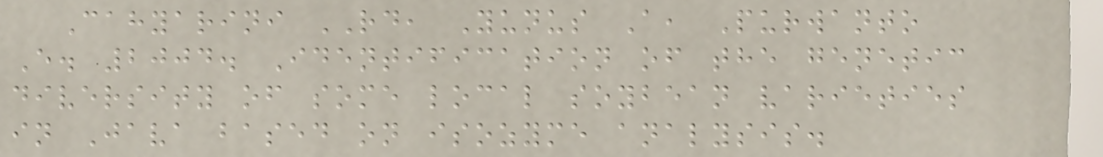Cahyarini RD, Yunus A, Purwanto
E. 2004. Identification of the genetic
diversity of some local soybean varieties
in Java based on isozyme analysis.
